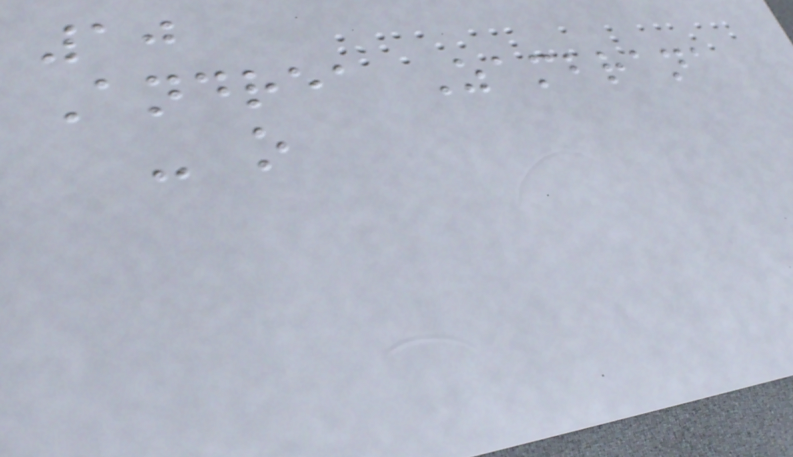10
Andrea Zambrana
- o
